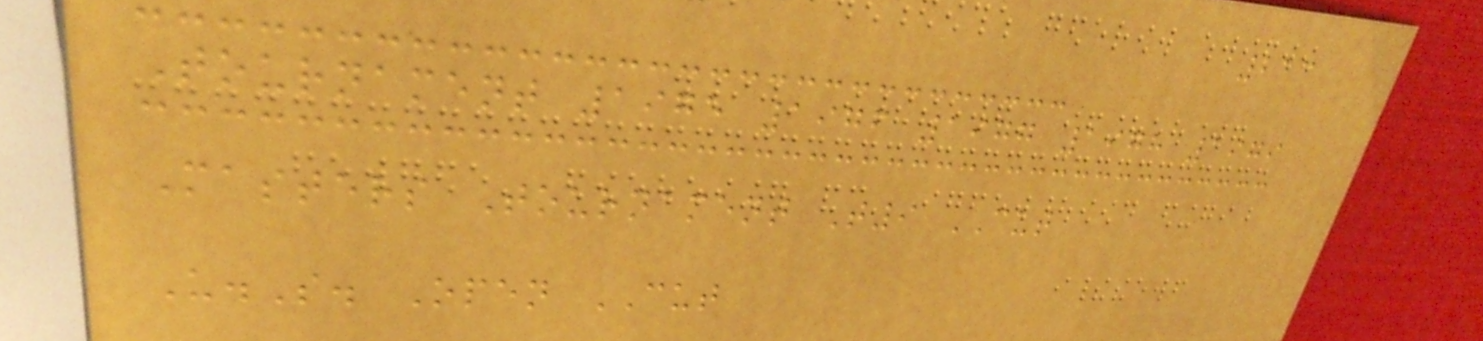213
Tournament 1975 1976 1977 1978 1979
Masters Tournament T9 CUT
U.S. Open CUT
